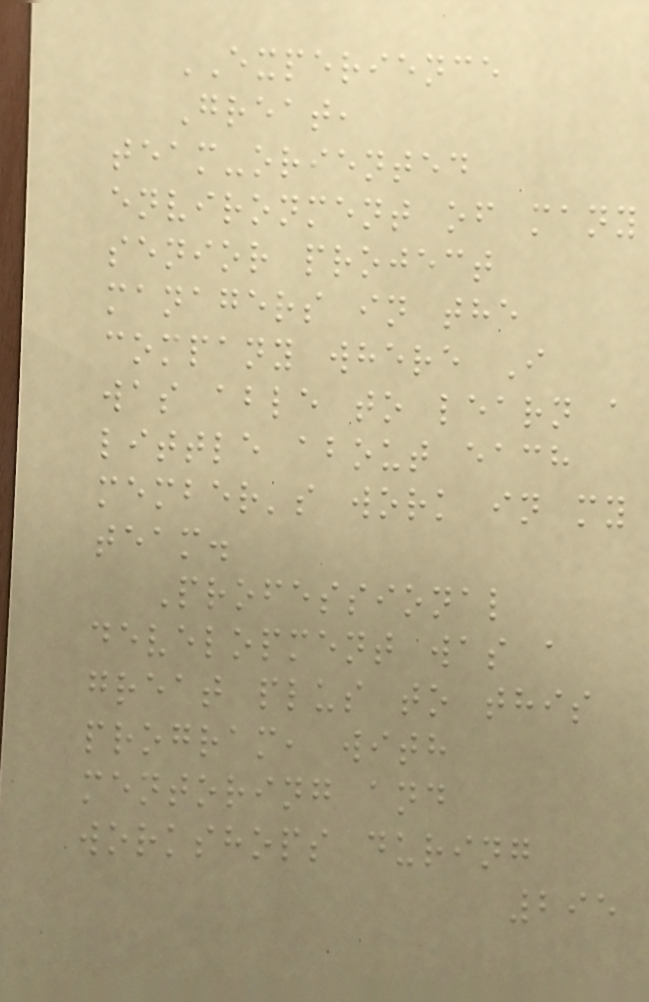EXPERIENCE
Great,
team-oriented
environment of many
senior project
managers in the
company where I
was able to learn a
little about each
member's work in my
team.
Professional
development was a
great plus to this
program, with
mentoring and
workshops during
295
